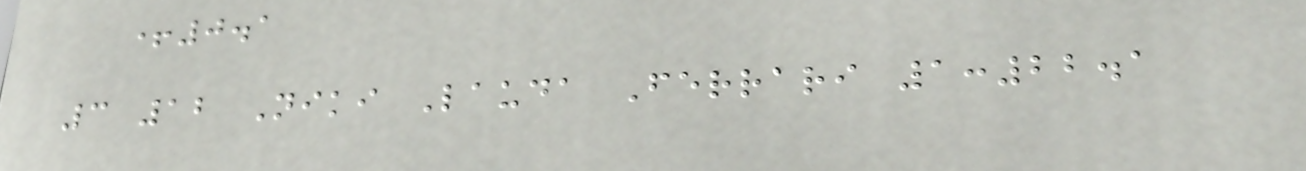+0.1
3 12 Niki Lauda Ferrari 1:22.1
